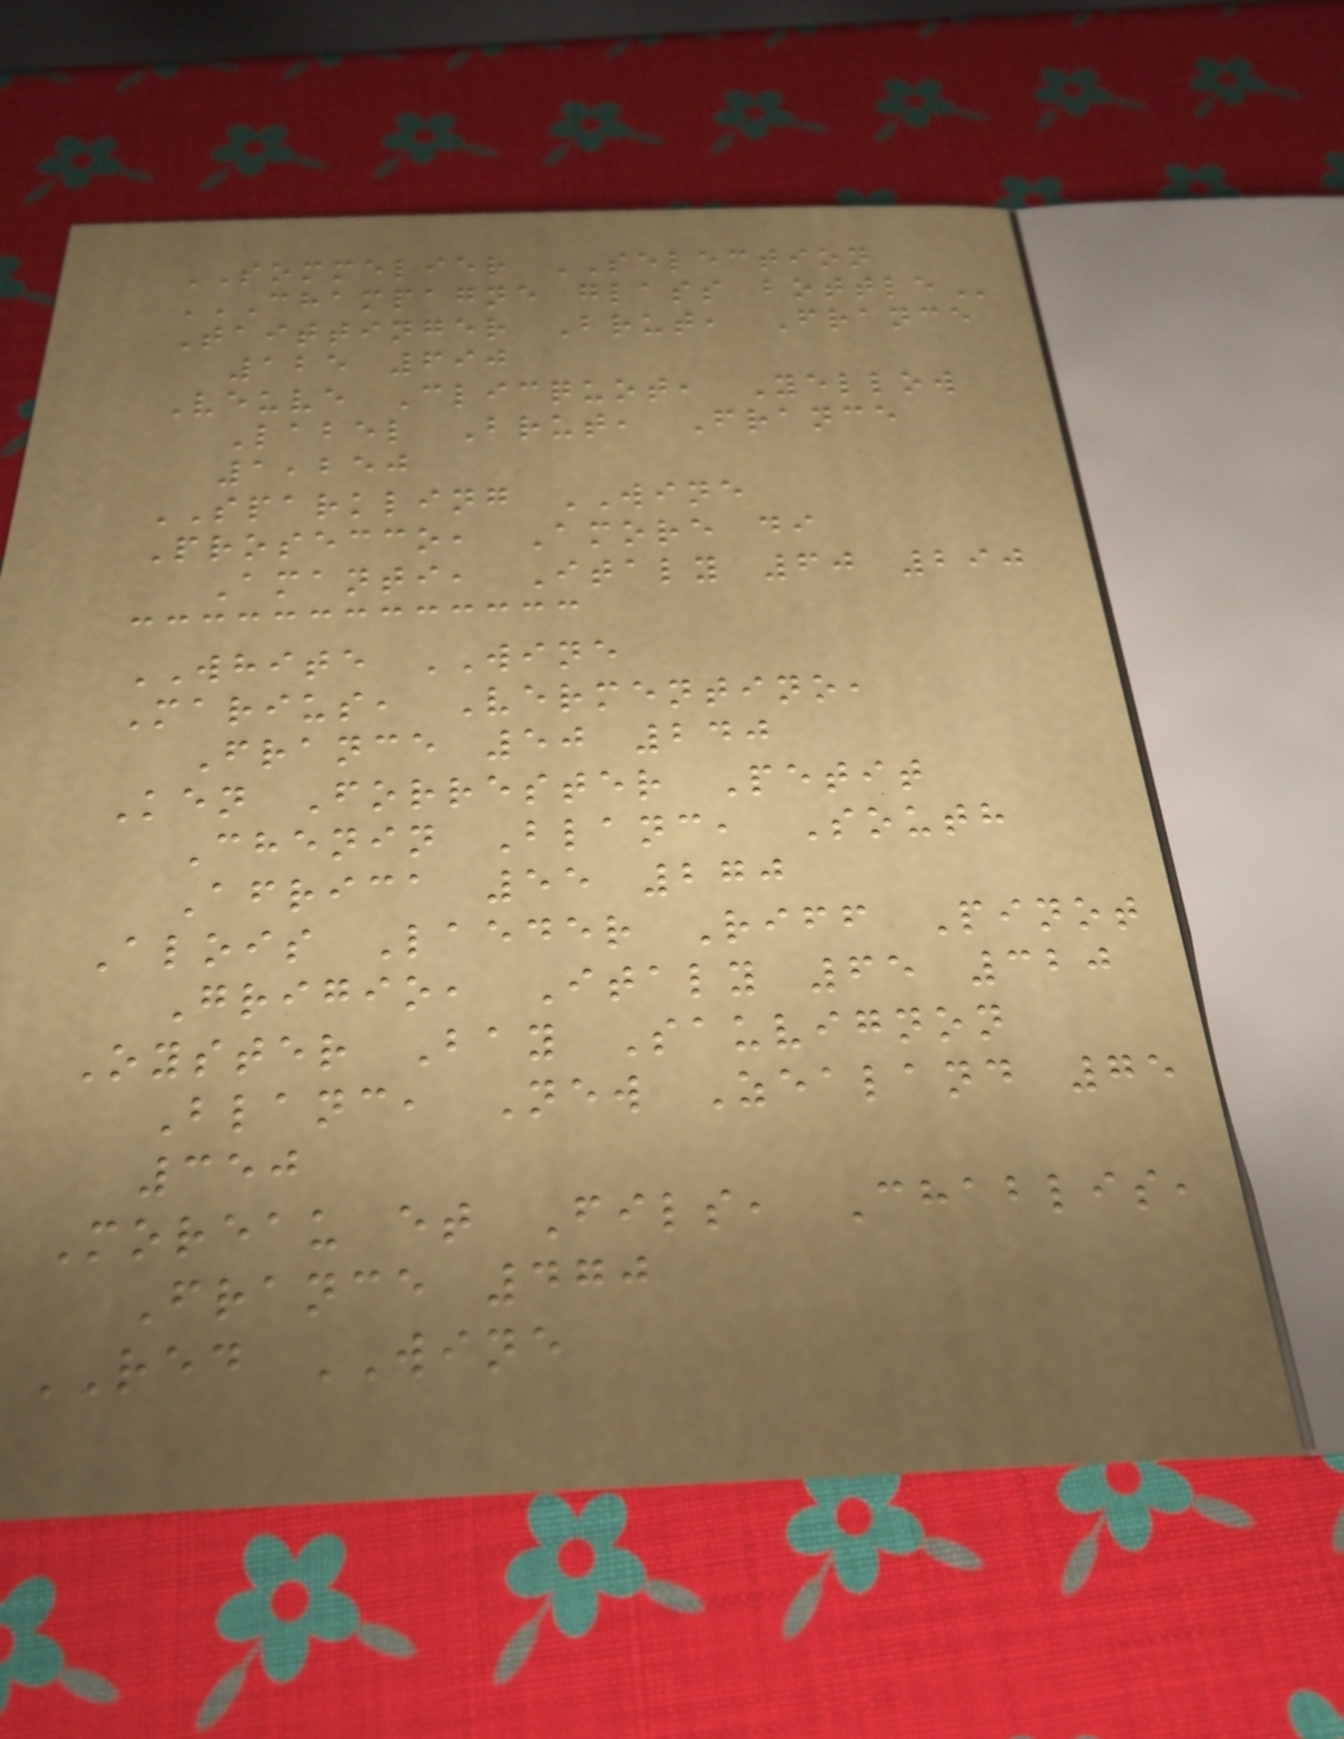SOMMELIER SELECTION
CHAMPAGNE GLASS BOTTLE
Taittinger Brut, France
125 690
Veuve Clicquot, Yellow
Label Brut, France
1,250
SPARKLING WINE
Prosecco, Amore di
Amanti, Italy 60 290
WHITE WINE
Marius, Vermentino,
France 50 240
Ken Forrester Petit
Chenin Blanc, South
Africa 55 270
Alois Laeder Riff Pinot
Grigio, Italy 65 320
Oyster Bay Sauvignon
Blanc, New Zealand 75
350
Moreau et Fils, Chablis,
France 470
RED WINE
